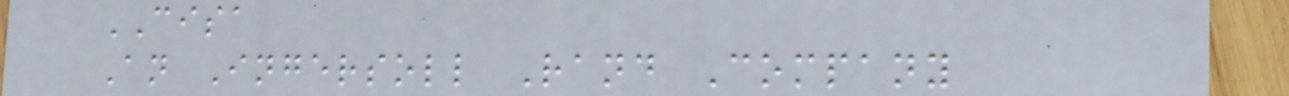CISA
An Ingersoll Rand Company
